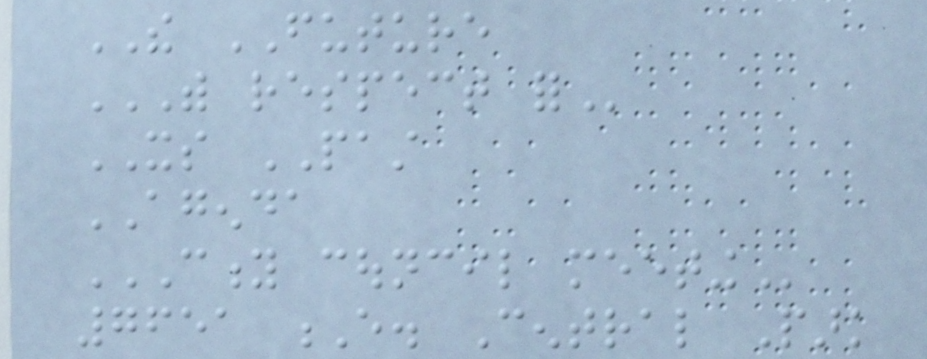THE FUTURE
WITH RESPECT FOR
ITS PAST
AGENDA
CITY COUNCIL MEETING
7651 E. Central Park
